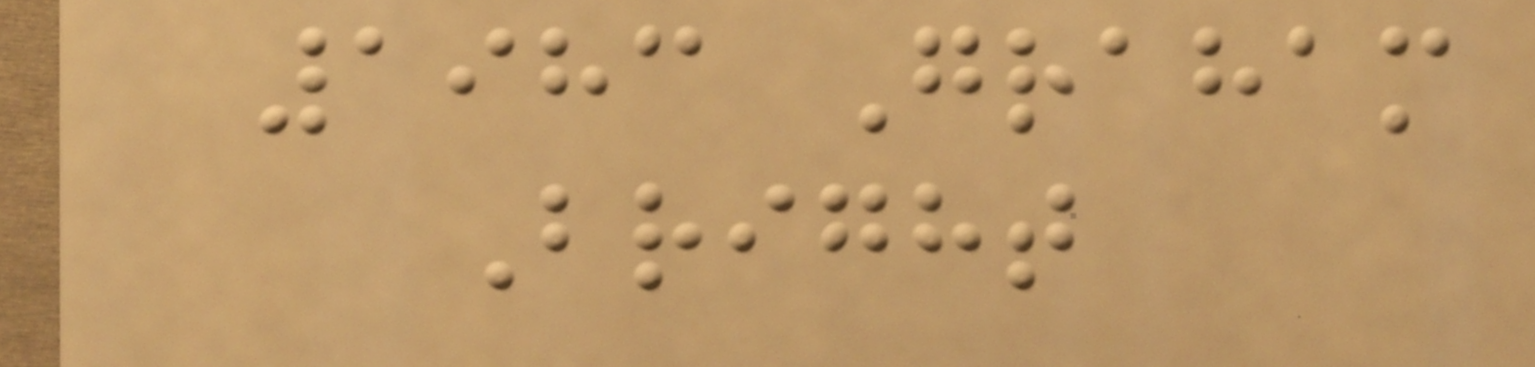1983 Graham
Bright
